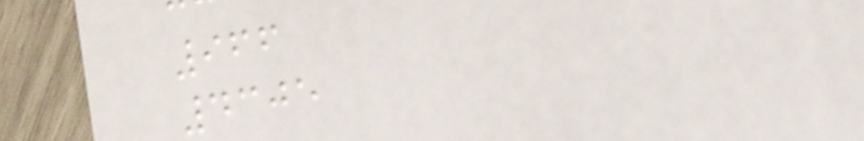966
4305
